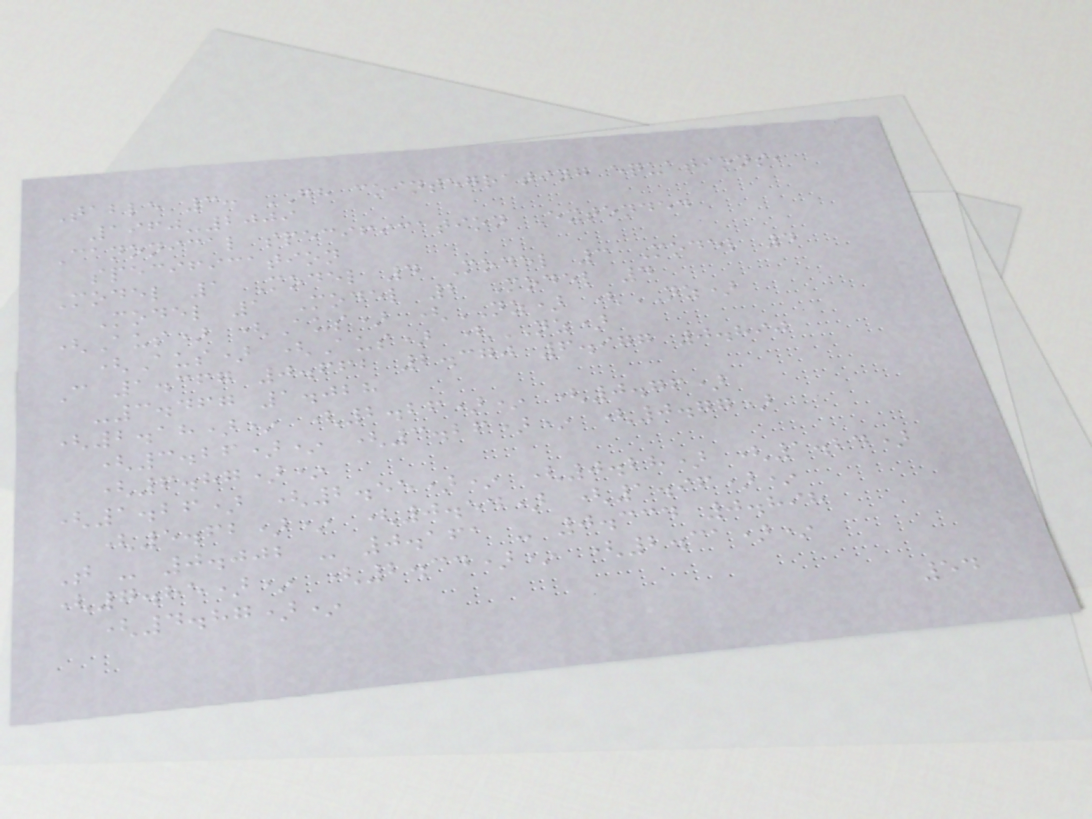Table 3: GH cointegrating equations,
1960-2009
Canonical specification Extended
specification
Model 1 Model 4 Model 3 Model 4
Model 1 Model 2 Model 4
(Aus) (Aus) (NZ) (NZ)
(Aus) (Aus) (NZ)
C 1.367 0.662 2.370 6.977 0.890
-3.467 1.028
(2.18)* (2.26)* (0.76)
(3.26)* (3.26)* (0.77)
(6.87)*
(1.26) (2.55)* (0.28) (1.24)
(5.62)* (0.54) (1.96)*
T - 0.002 - 0.161 - 0.334 0.898
(7.85)* (2.34)* (2.31)*
(4.87)*
54
